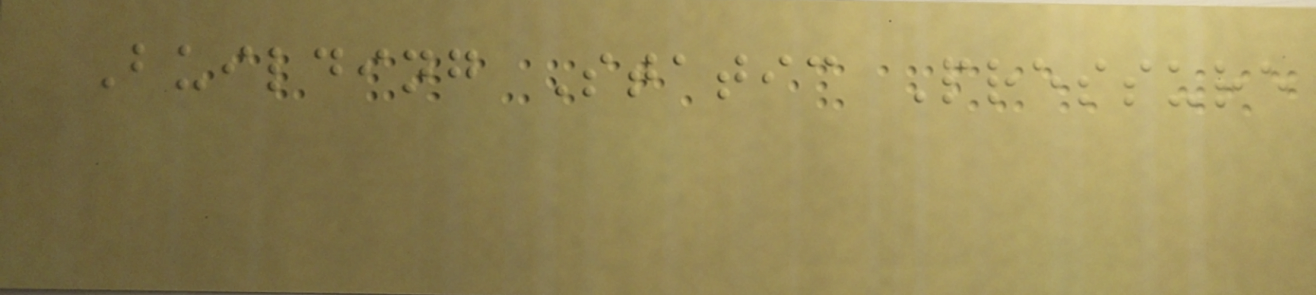Building Static Pressure
